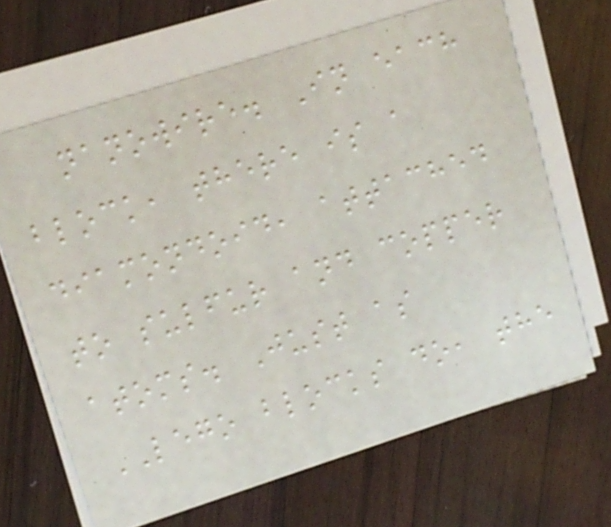nanowire. In each
block, there is a
diamondoid, attached
to sulfur and copper
atoms. Just as
LEGO blocks do, the
